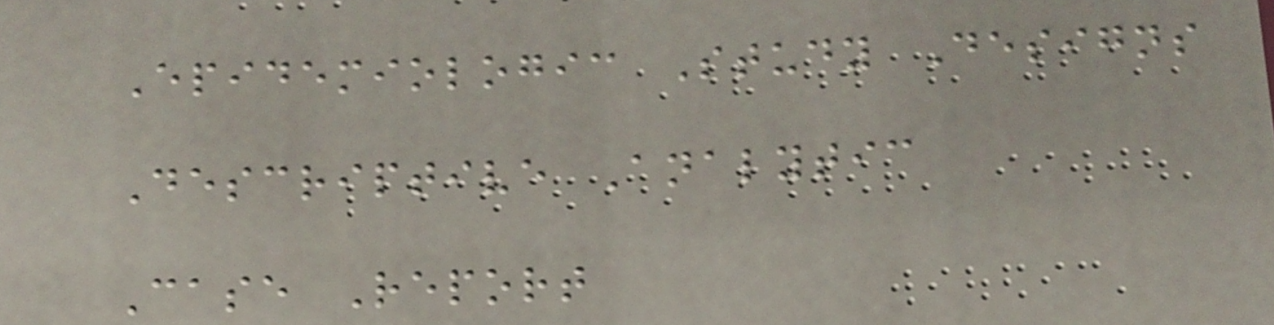Epidemiologic Study Designs
Descriptive Analytic
Case Report
